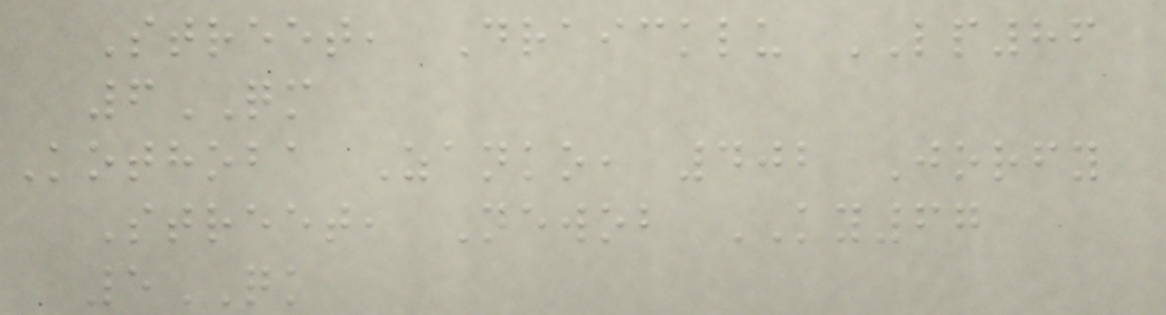Street, Draicklu LP86
6QM
Kothoba Zanko, 402 Jorfy
Street, Newob KY67
5QK
